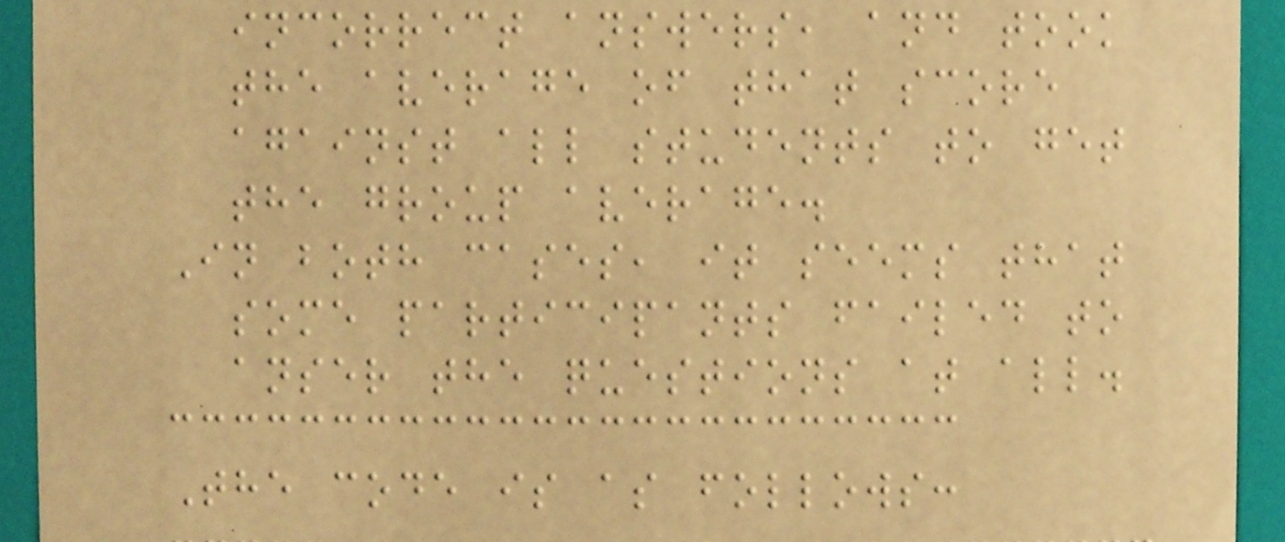incorrect answers, and took
the average of that score
against all students to get
the group average.
In both cases, it seems that
some participants failed to
anser the questions at all.
The code is as follows:
